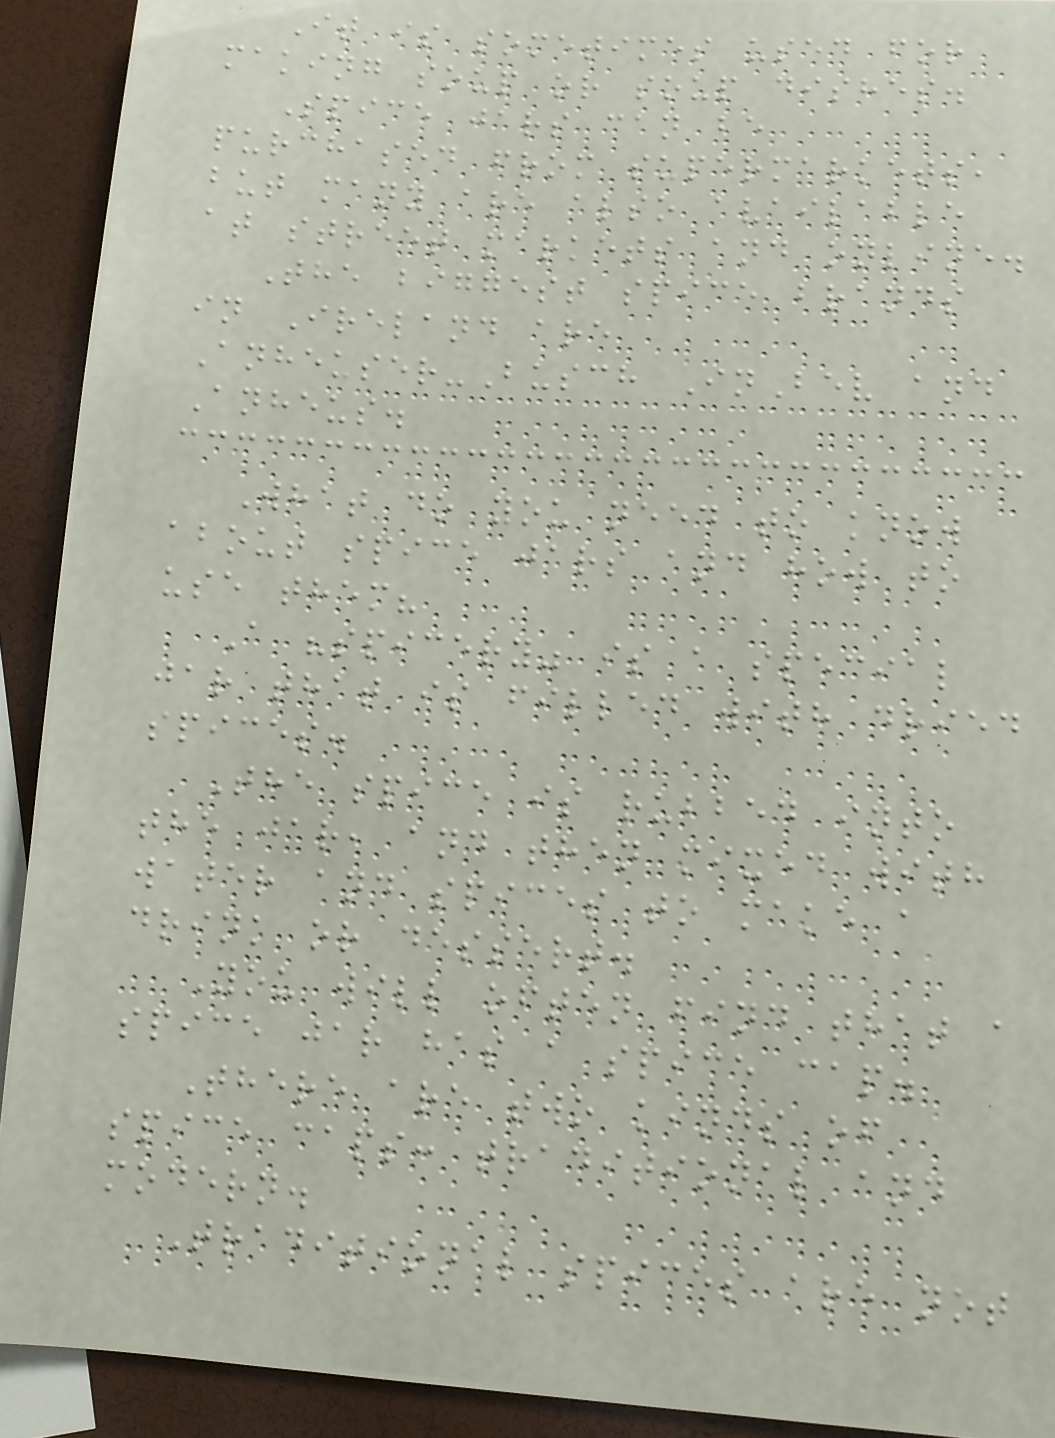It is sometimes used for
making soup or soup dishes.
Spice jars can be
purchased from supermarkets,
but many are also available
at street markets and online.
The biggest spice brands
in Ireland are
Anheuser-Busch InBev and
Anheus.
What do you need to know
about spice jars and how to
use them?
A "spicery" is a special
jar that is filled with dried
spices.
The spice is rubbed into
the jar, and then mixed with
water and spices to make a
drink or dessert.
You will often find that a
spice jar has a spice cap.
There are two kinds of
spice caps: traditional and
modern.
Traditional spices are not
